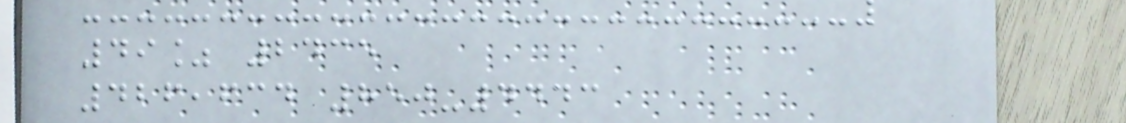49% 2435
426,634 850-4443
